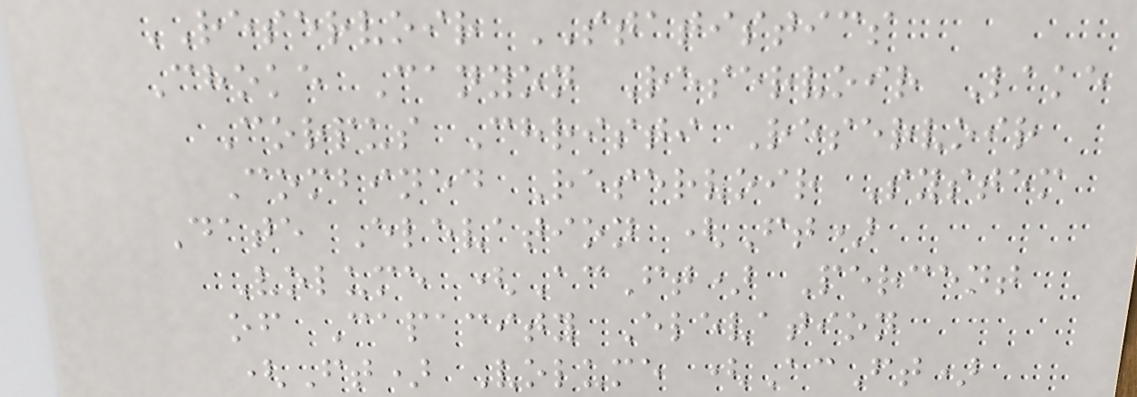RESERVOIR STATISTICS
Choke Canyon Reservoir Lake
Corpus Christi Reservoir
Combined Reservoir System
Date Elevation (Ft)
Volume (AcFt) Percent
of Capacity Elevation
(Ft) Volume (AcFt)
